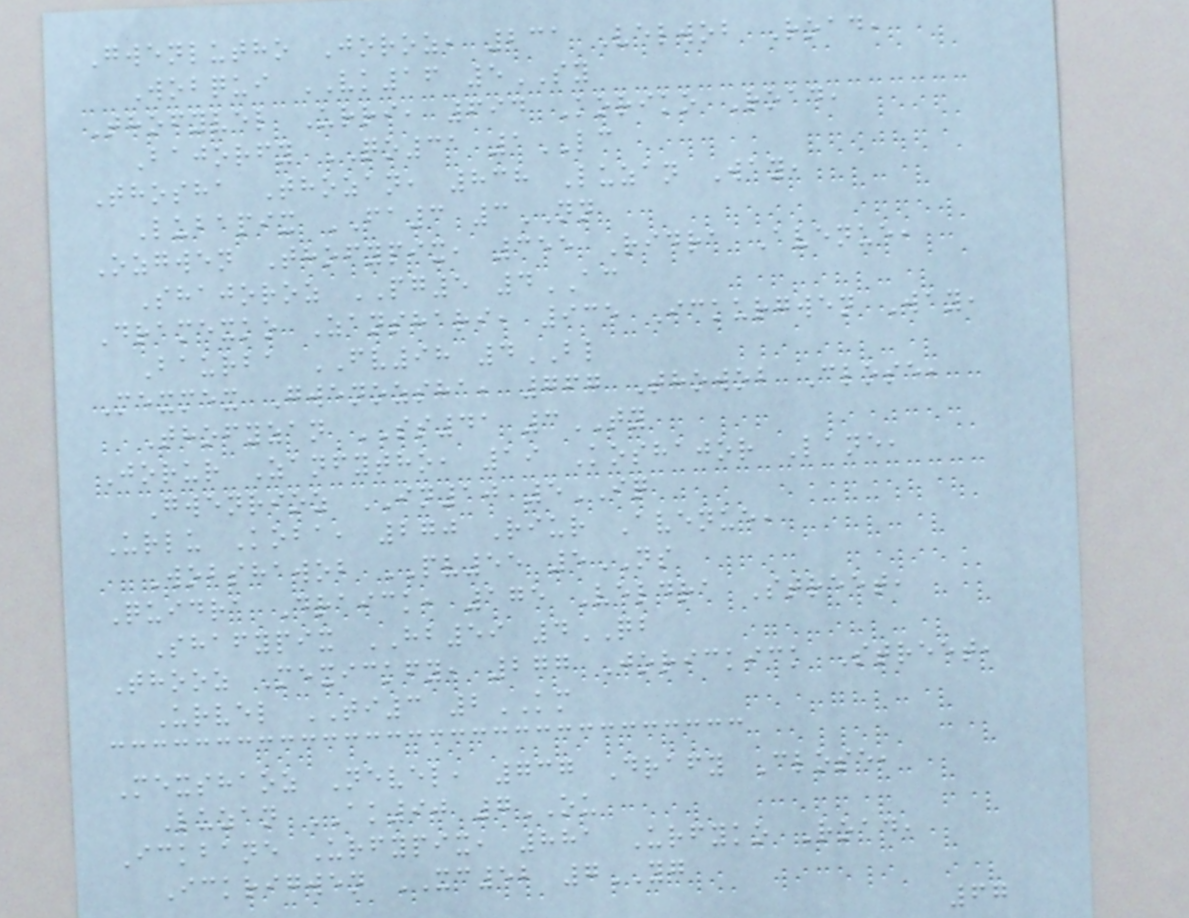Gwenlutho Joroz, 231 Velwob Road,
Wobqui VK16 5SY
Thofyvel Urri, 694 Koriko Road,
Bajorfy QO31 1LC
Thosha Thozan, 838 Luzan Way,
Lubapix FA3 3NN
Ozgwen Thofypix, 355 Ridra Avenue,
Shajoroz PG5 4AC
Dramexko Zanshari, 935 Ickurgwen Way,
Baurba FV98 4BL
Mexmex Gwenozsha, 767 Thowob Close,
Thofyzan SS41 3TY
Jorur Zanfytho, 19 Koshajor Lane,
Gwenrioz IN10 5IQ
Urlu Koba, 270 Riur Avenue,
Wobshawob PV55 5NS
Quidra Draick, 175 Veldra Street,
Shafypix HB59 4QB
Thooz Mexickfy, 277 Jorickick Street,
Urvel TI3 2KM
Mexshaoz Nevel, 737 Drafy Close,
Luzan AK90 7OU
Ickbane Urfypix, 881 Urfyko Road,
Ickrigwen XC52 7YG
67
